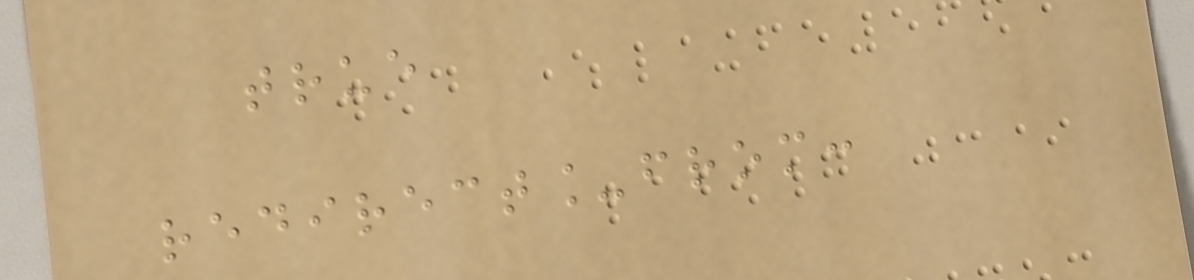true
redirect_from:
